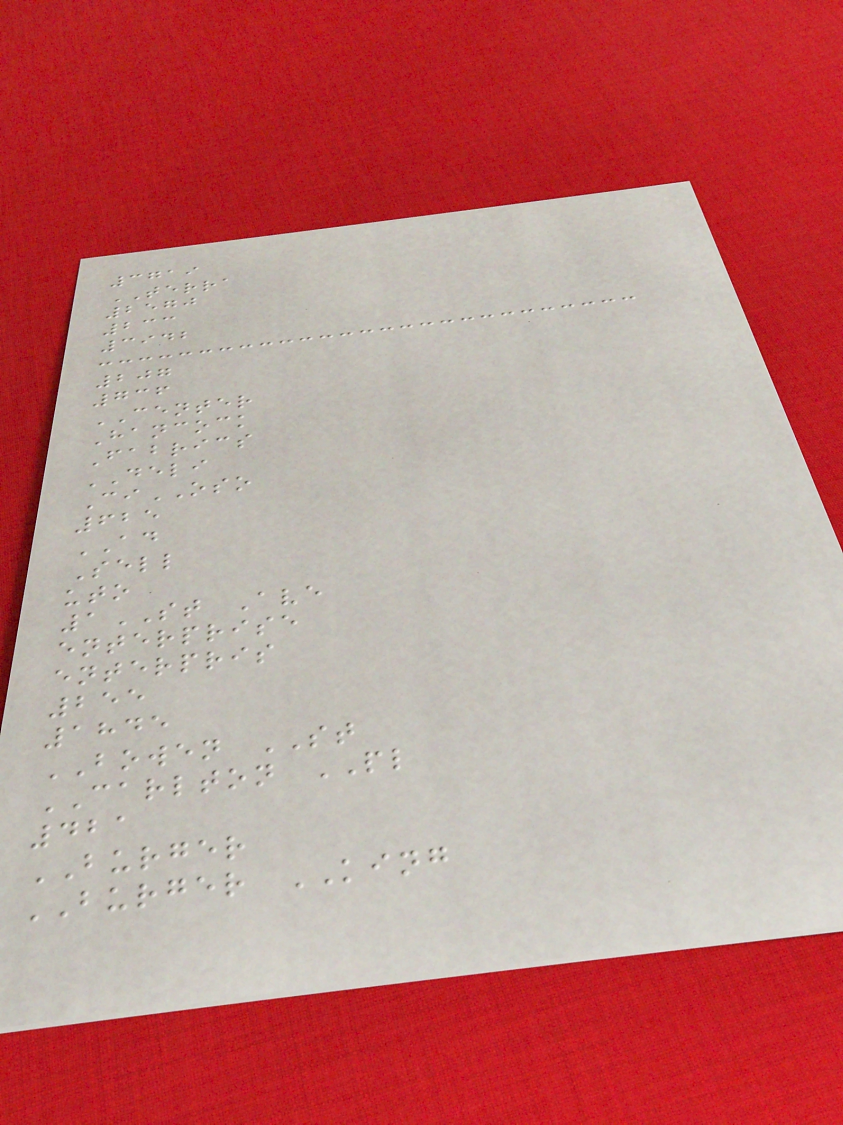3719
TERRA
2570
233
3942
207
736
CENTER
Hancock
Fabrics
DELI
CiOSO
625
AD
Sell
uto
1ST Ave
enterprise
enterpris
255
1845
BOWEN ST
CARLTON PL
421
BURGER
BURGER KING
